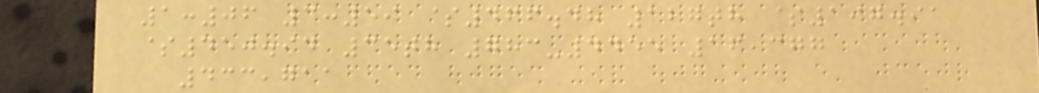1:06 3:59 $466.48 127th $197.91
$450.94 35th 783-4455 16,377
433,711
